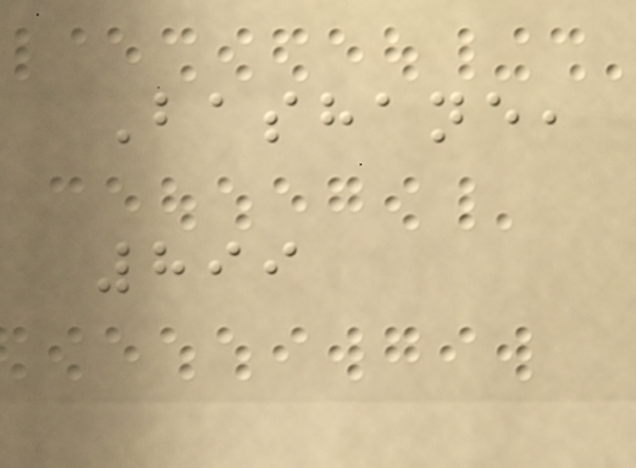Bashane,
899
